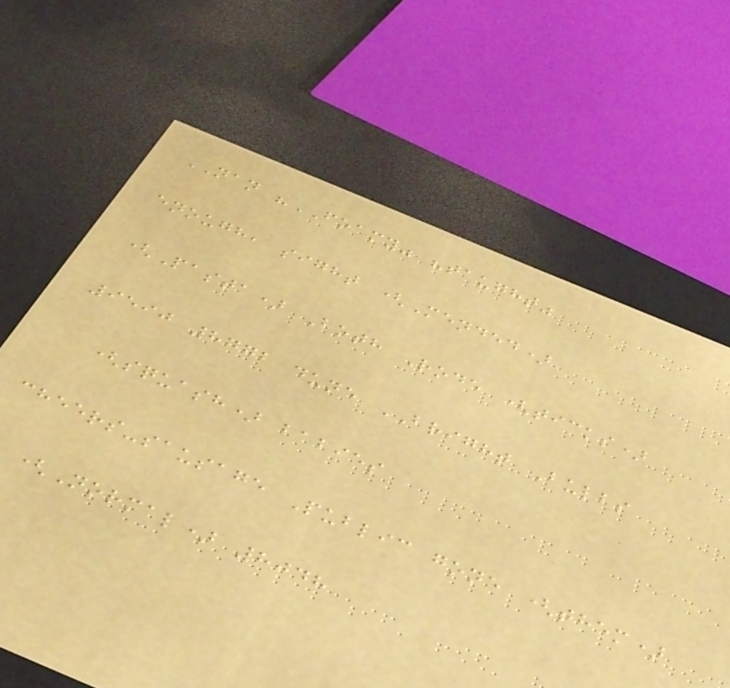NAN "FOAMY" "taught"
enough, sight (Mended)
(Pasta) Both Rode (ticks)
9590 8772 dune BRIGHT Bulbs
(squash) babies
cheers-sausage Public gone (them)
(Normal) 8048
